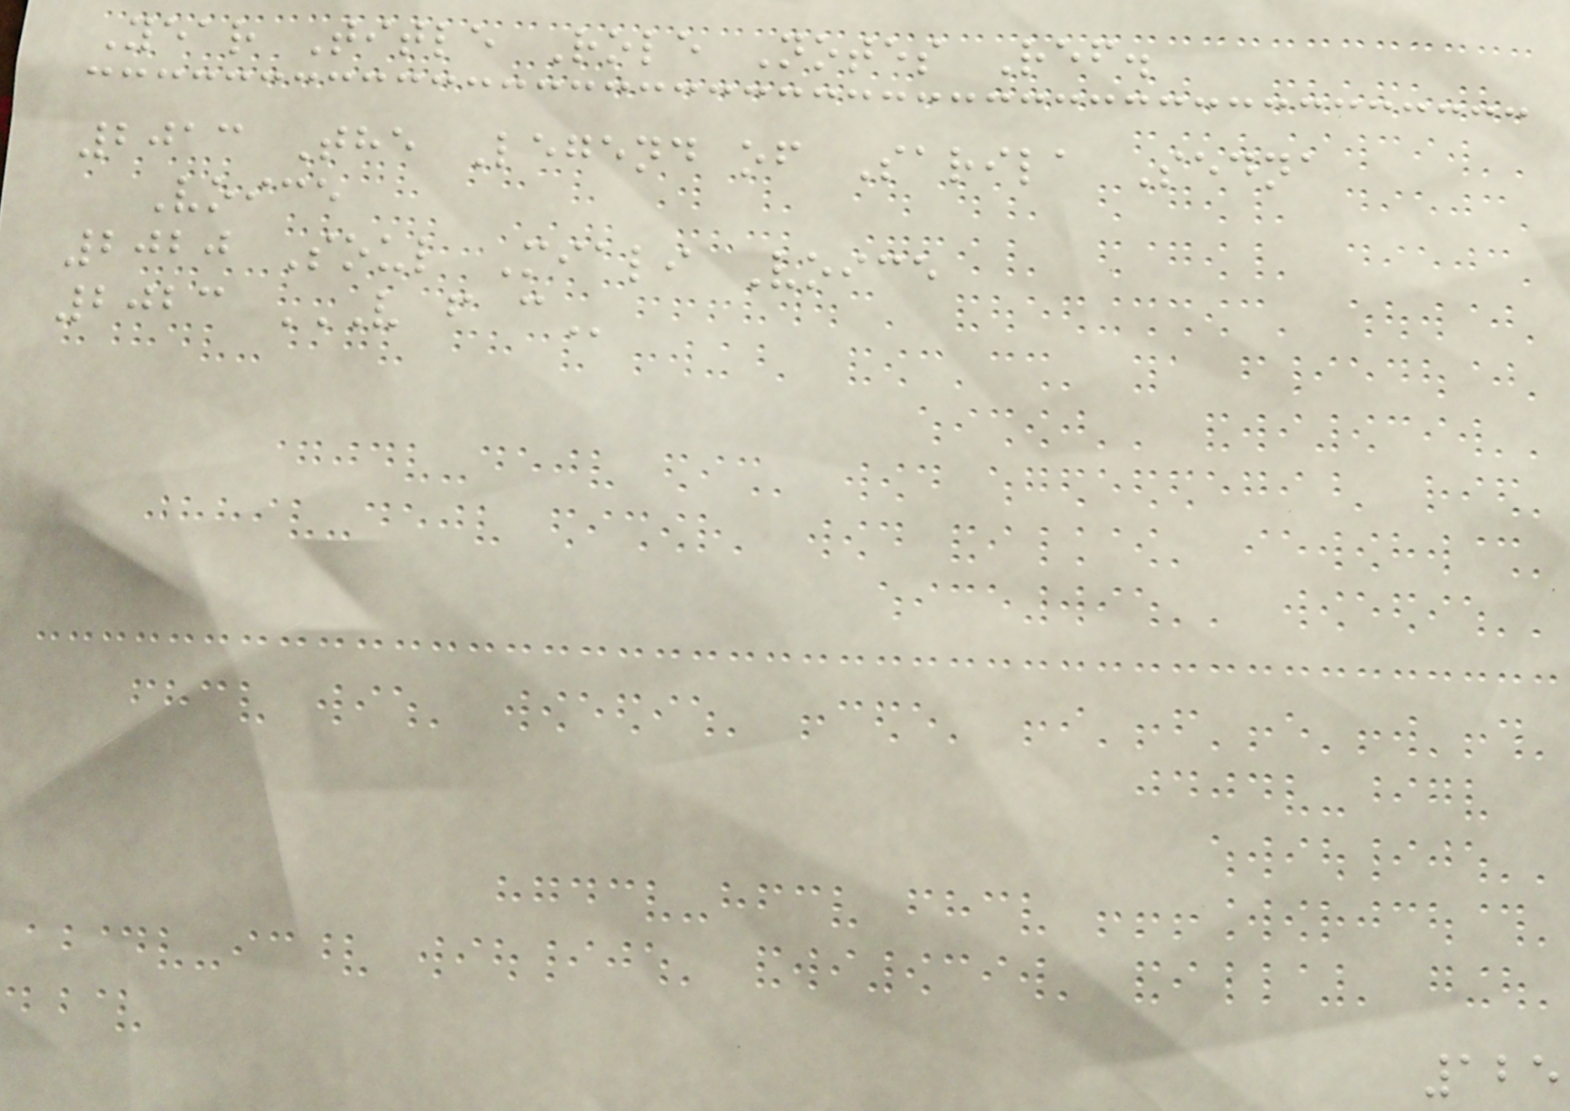Year Title Role Notes Ref.
2013 The Legend of Sarila Sedna
Voice
2020 Soul Miali Voice
2023 V F C
125
